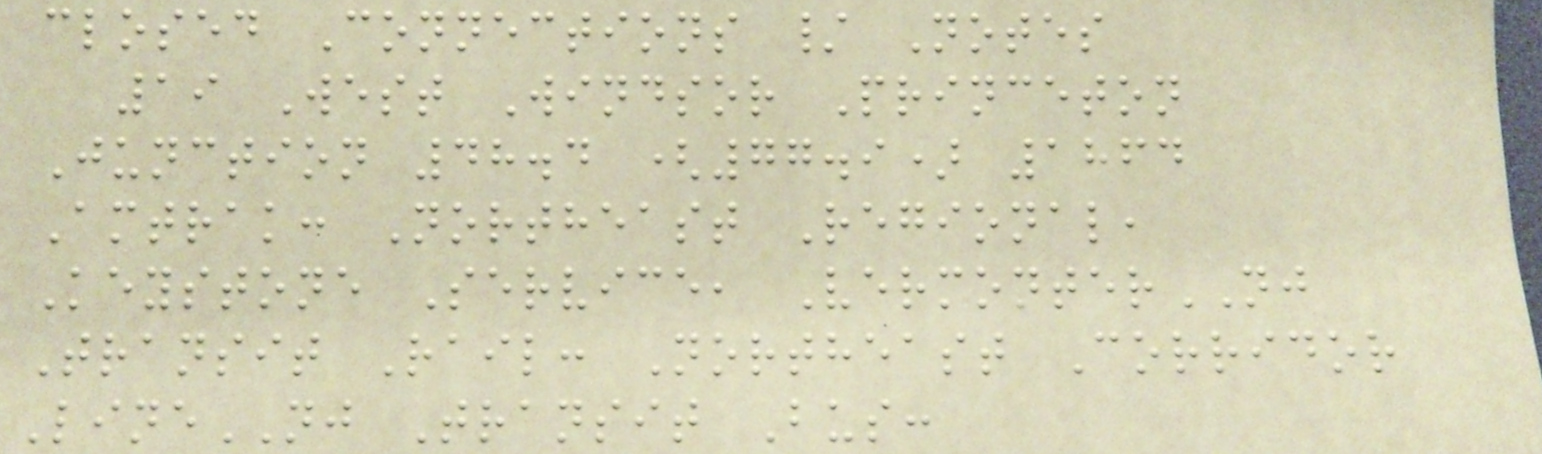closed Connections / Notes
19 West Windsor Princeton
Junction 48.4 (77.9) 1864
Amtrak: Northeast Regional,
Keystone Service, VermonterNJ
Transit Rail: Northeast Corridor
LineNJ Transit Bus:
